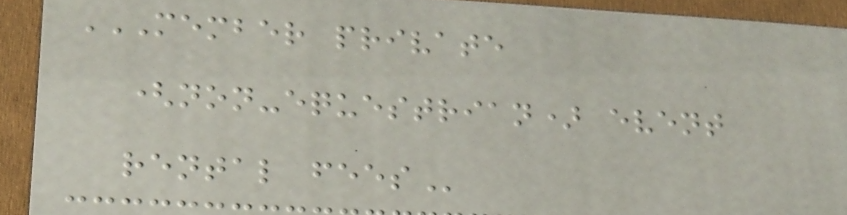MEMBER PRIVATE
(NON-EQUESTRIAN) EVENT
RENTAL FEES
